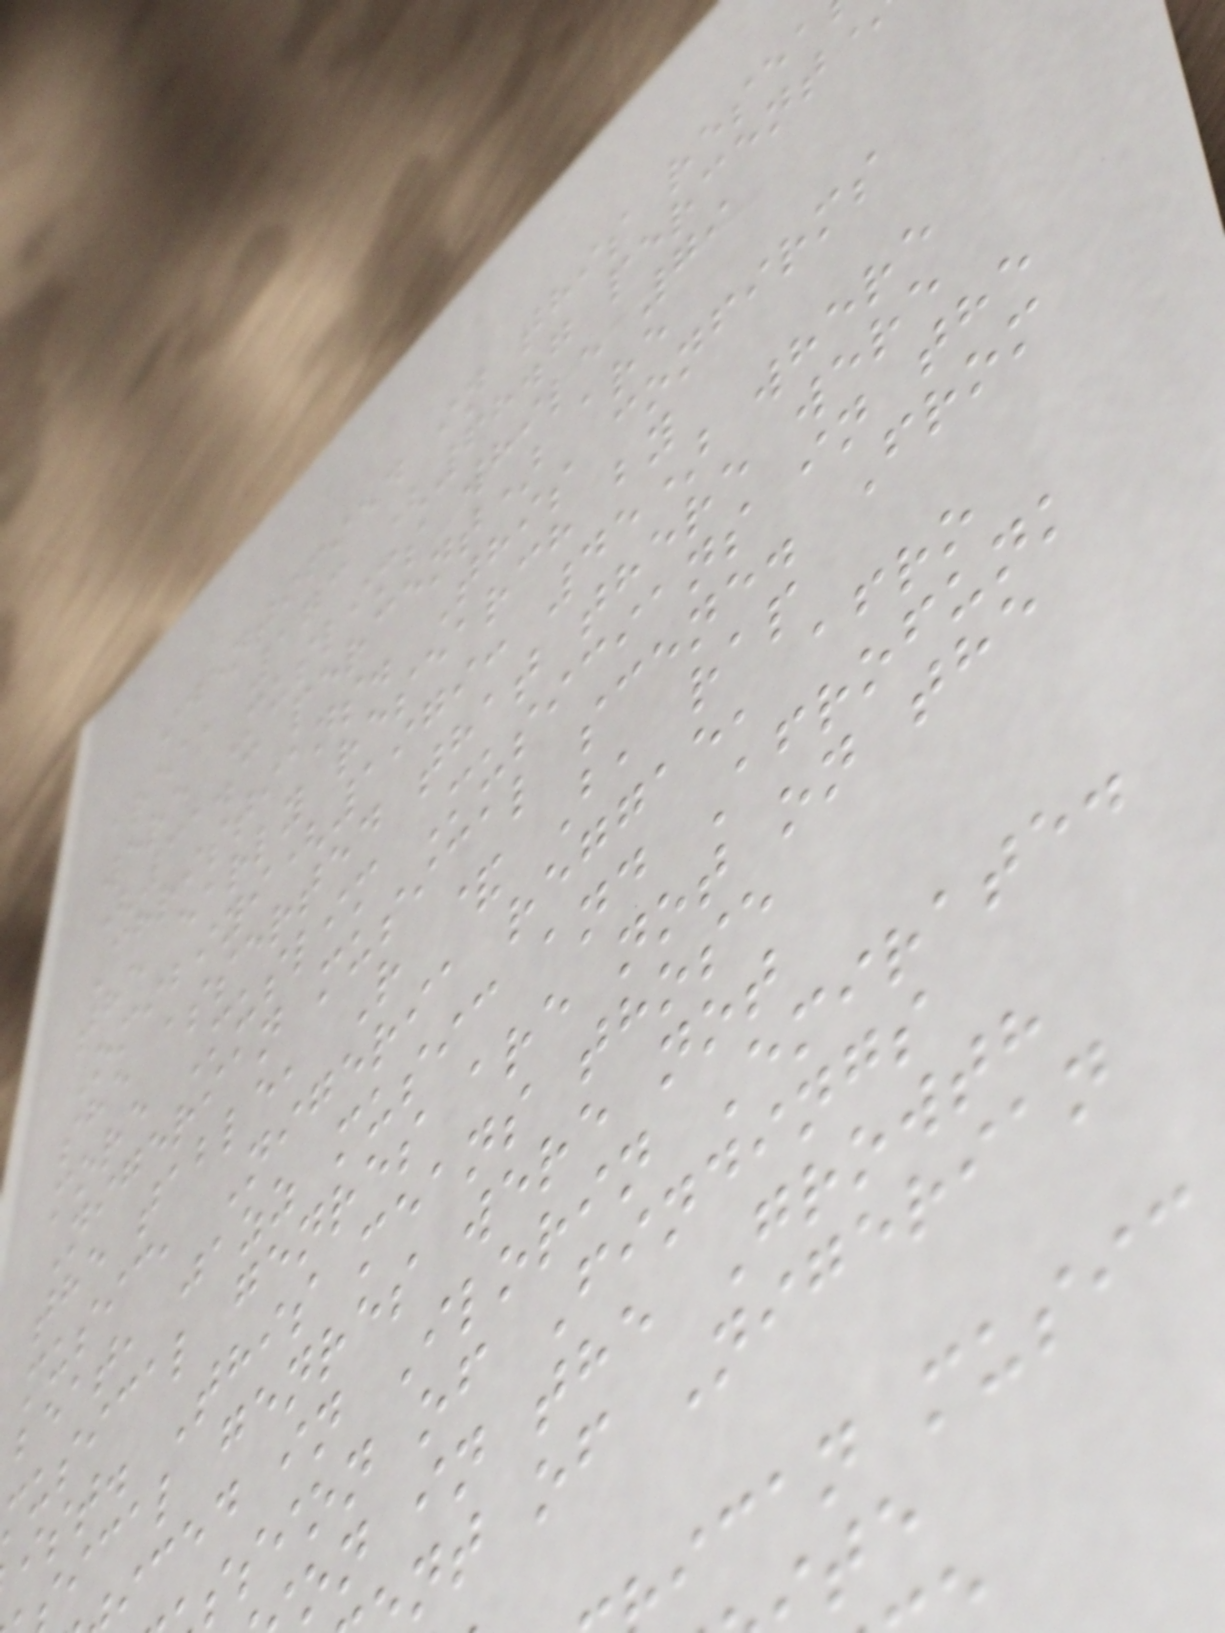identified in this resea
area, 173 (68.7 percent
were Muslims while 79
(31.3 percent) are
Christians. This confirms
the early research by
Omibiyi(1979: 45) where
she asserted that there were
more Muslim Musicians in the
Nigerian musical scene. From
the table, R & B, rap
music, Nigeria reggae, afro
beat, jazz music and Afrofunk
usical genres are not on the
ist. This means those
ical genres were not
iced in Ilorin Emirate.
ssion of Findings
on in the Growth
nt of Nigerian
ican music
